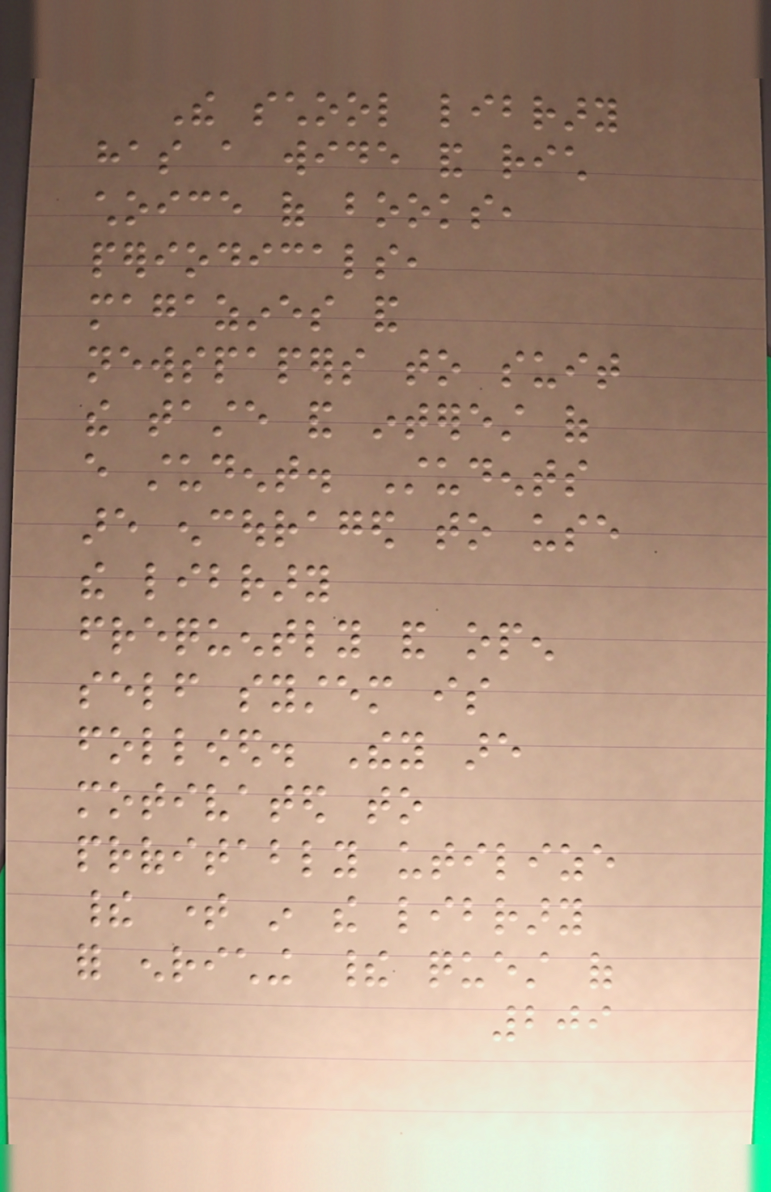The school library
has a wide and rich
choice of books,
periodicals,
magazines and
newspapers to suit
the taste and interest of
every student. Students
are encouraged to use
the library
frequently and open
self system is
followed. They are
motivated to
profitably utilize
their time in the library
for enriching their quest of
209
